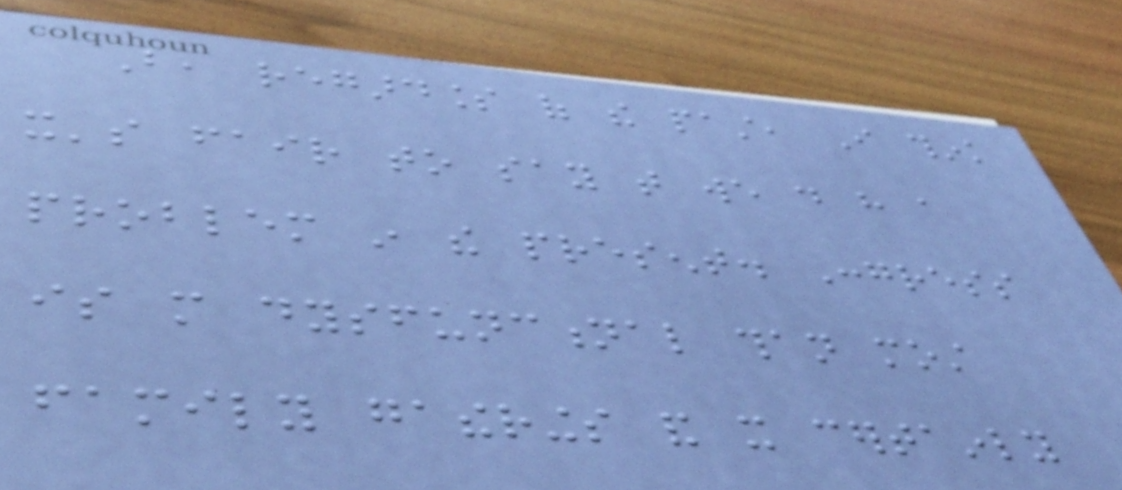But, regardless of the past, I think
it's fair to say that we do have a
problem in the present. Congress
is more dysfunctional than most
family gatherings and it certainly
